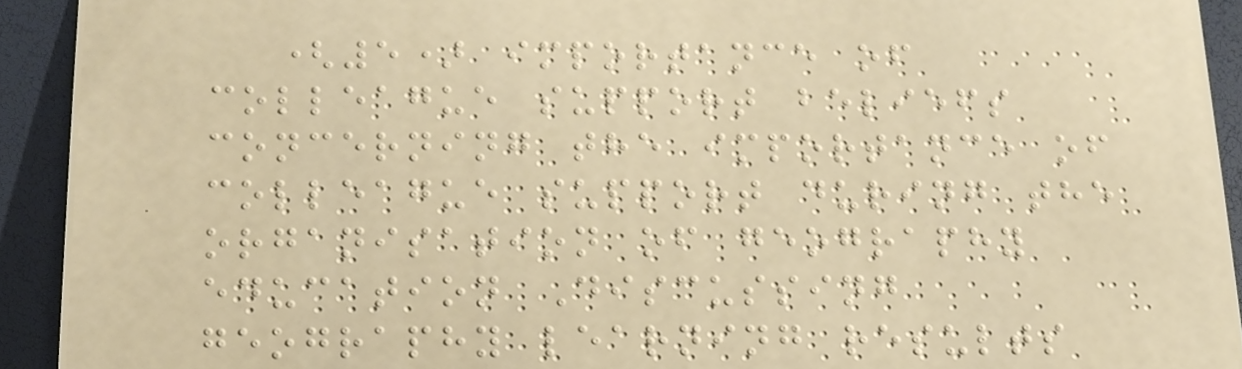(5) importance of
colleague support beliefs
concerning the importance of
colleague support during the
organisation of geography
education Discussing
geography learning results
